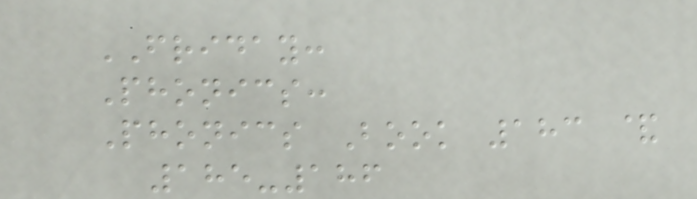FRIDAY:
Phonics:
Phonics Book 183 &
185-186
